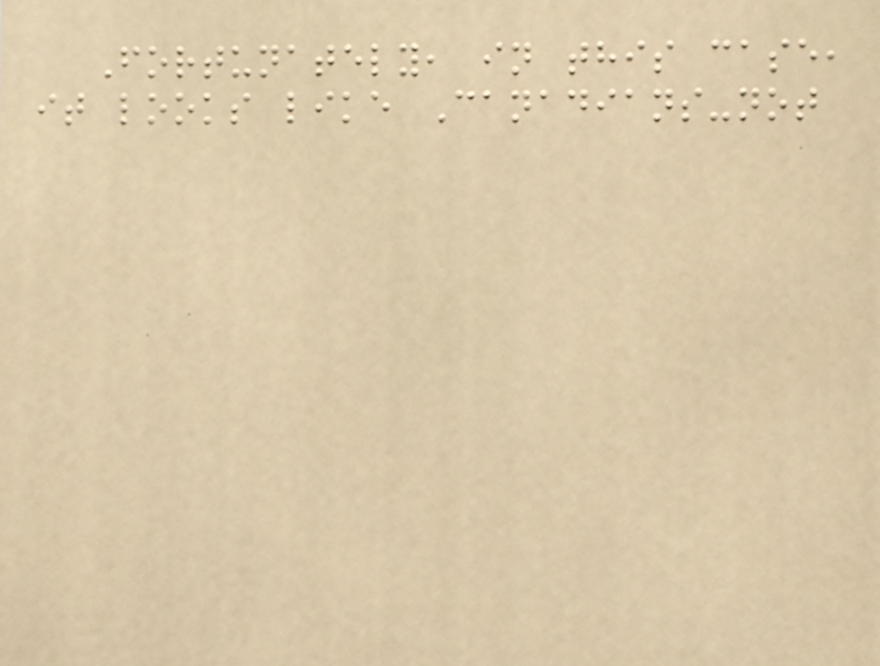Fortunately, in this case,
it looks like Canadians-not
